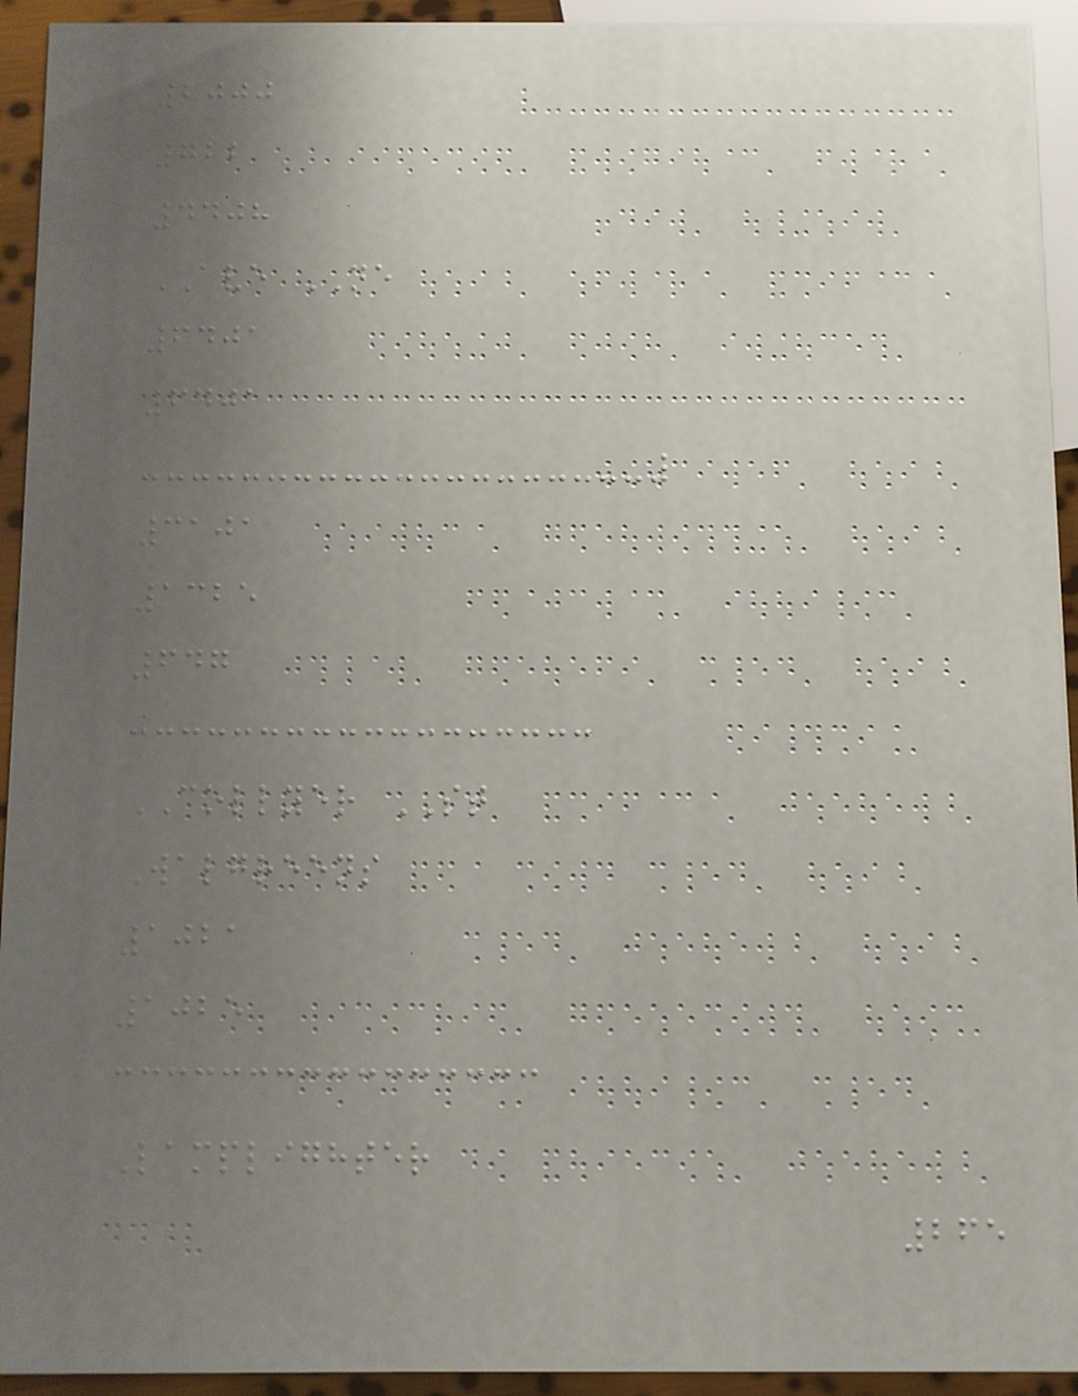2000
722
4408
AVE NE
6401
6401
3101
1325
647
COLLYER ST
Walgreens
1021
1025
Lamplighter
265
